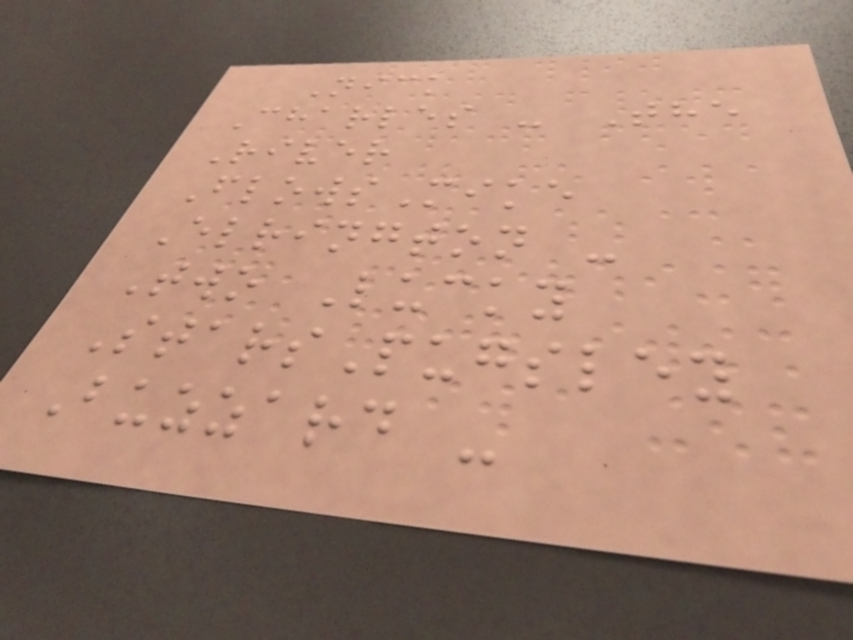Nick
Charles - The
River
FlowsMike
Elrington -
Two Lucky
StarsPugsley
Buzzard -
